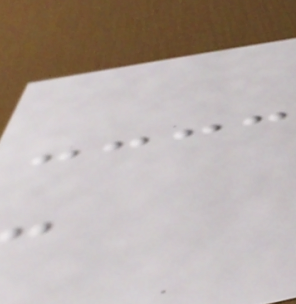-
